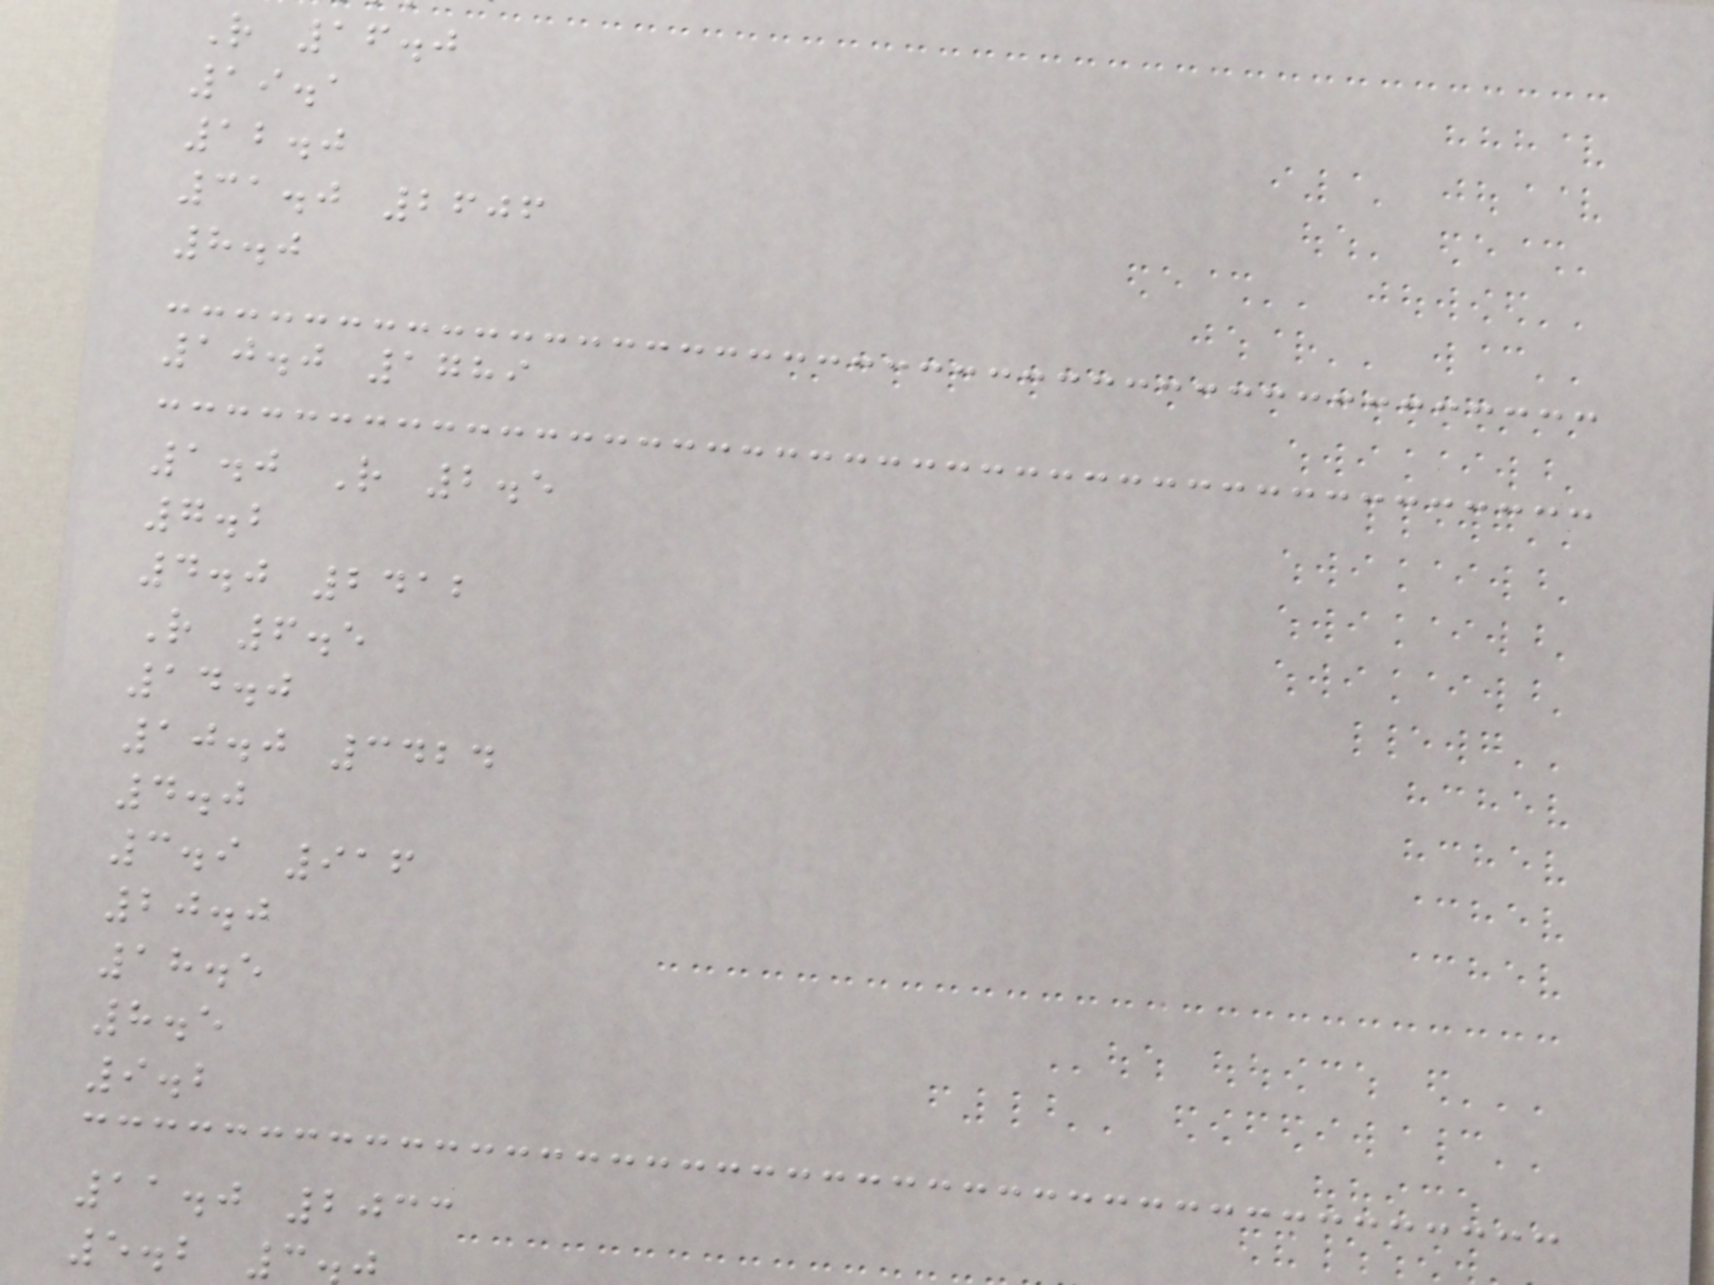R 16.0
19.1
12.0
31.0 2606
8.0
10.0 1789
1.0 R 2.5
7.2
4.0 2412
R 6.5
14.0
10.0 3424
4.0
3.9 916
20.0
18.5
8.5
9.2
11.0 2033
5.2 3
